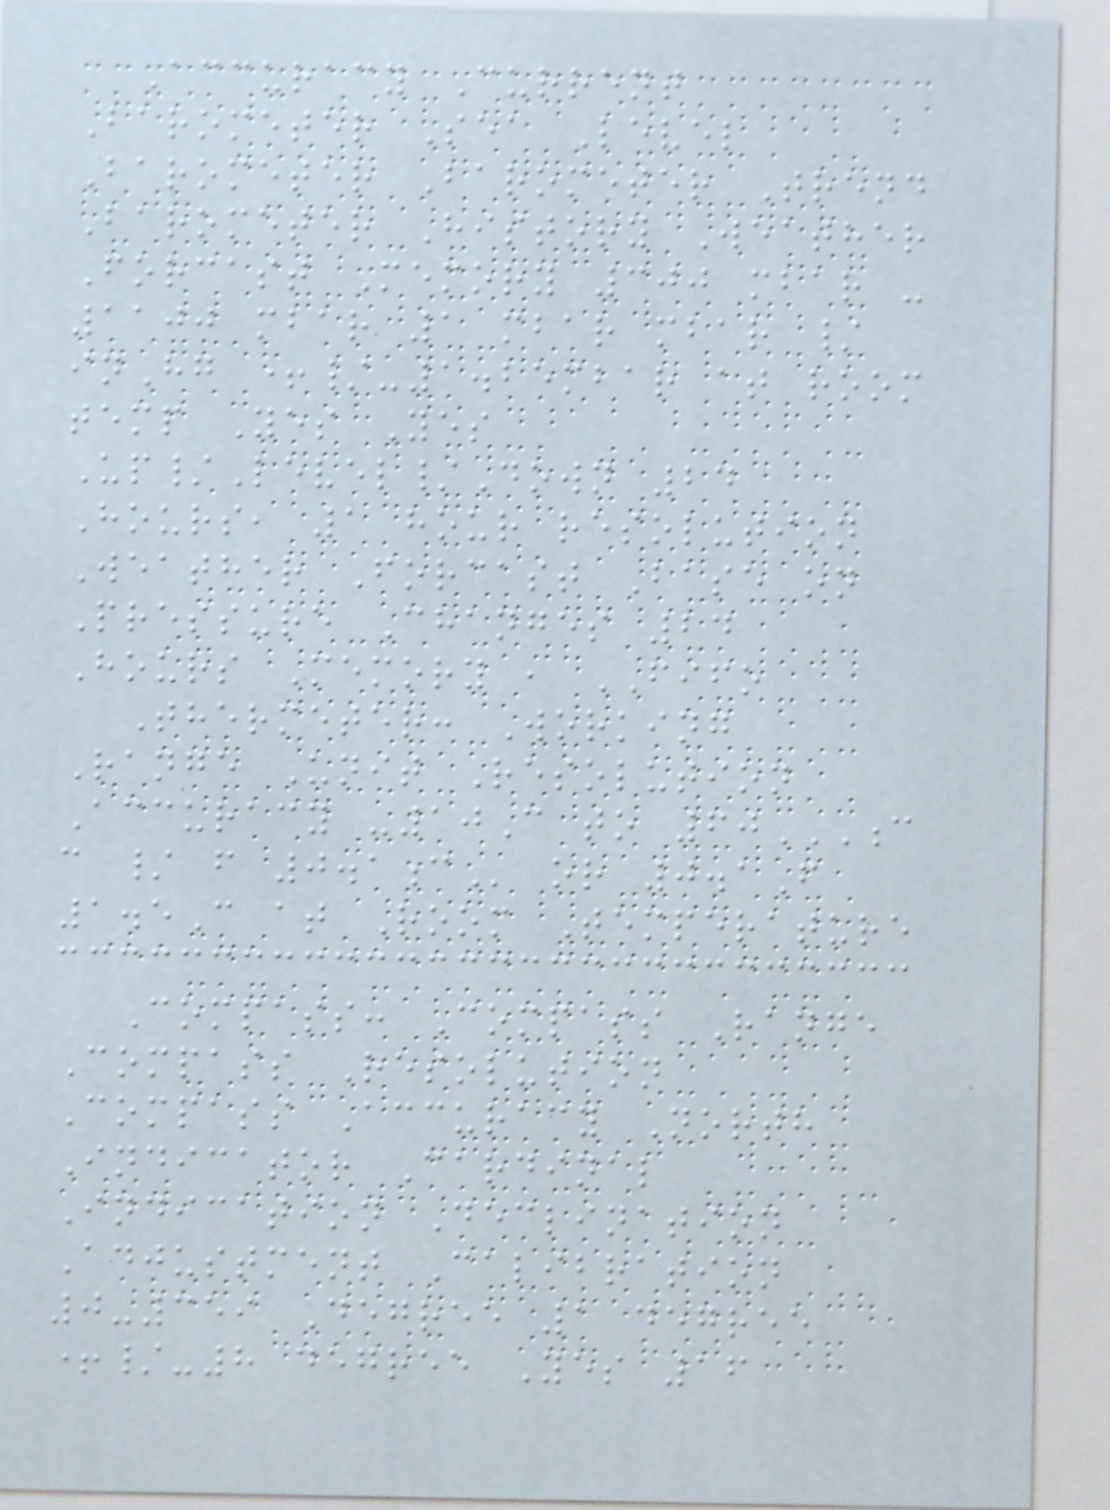Accuracy Current
Barometer Sea Level
Barometer Barometer Trend
Barometer History Weather
Forcast Memory 300 mbar -
1100 mbar 1 mbar mbar /
inHg +/-1.25mbar at room
temp Yes Yes
Up/Level/Down 24
Hours, 1 hour resolution
Weather Forcast Base on
Pressure Changes 24
Hours Memory , FIFO
Thermeter: Working
Range Unit Resolution
Accuracy -10C to 60C
C / F 0.1C or 0.1F
1.5C at Room Temperature
Compass: Compass Range
Compass Resolution
Compass Accuracy North
Indicator Cardinal
Indication Declination
Adjustment Calibration
0-359 Degree 1 degree
+/-8 degree Yes 16
